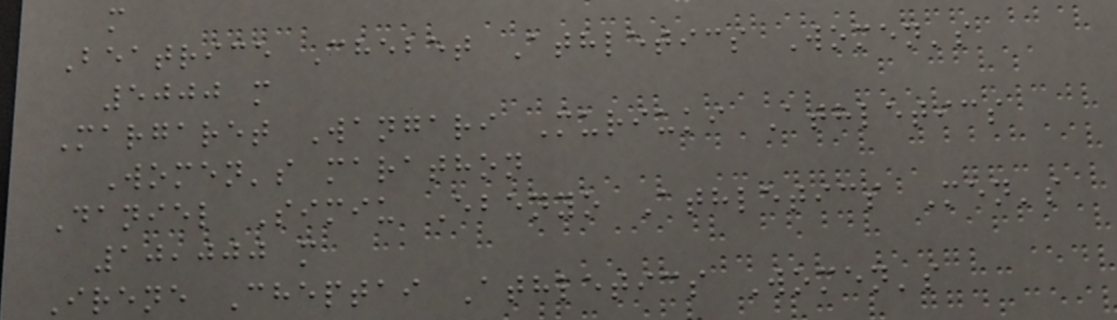m
Beatrice Chebet Athletics Women's
5000 m
Margaret Wangari Muriuki Athletics
Women's marathon
Daniel Simiu Ebenyo Athletics Men's
10,000 m
Irene Cheptai Athletics Women's
